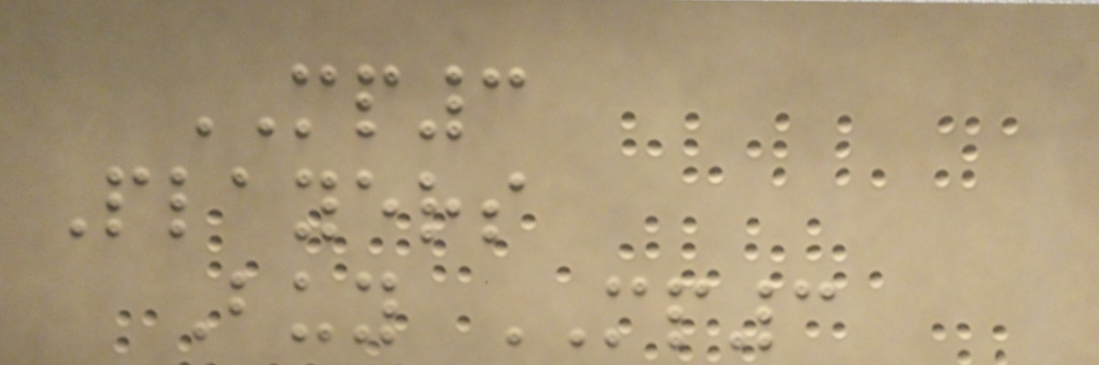MP3
Players
Buy MP3
